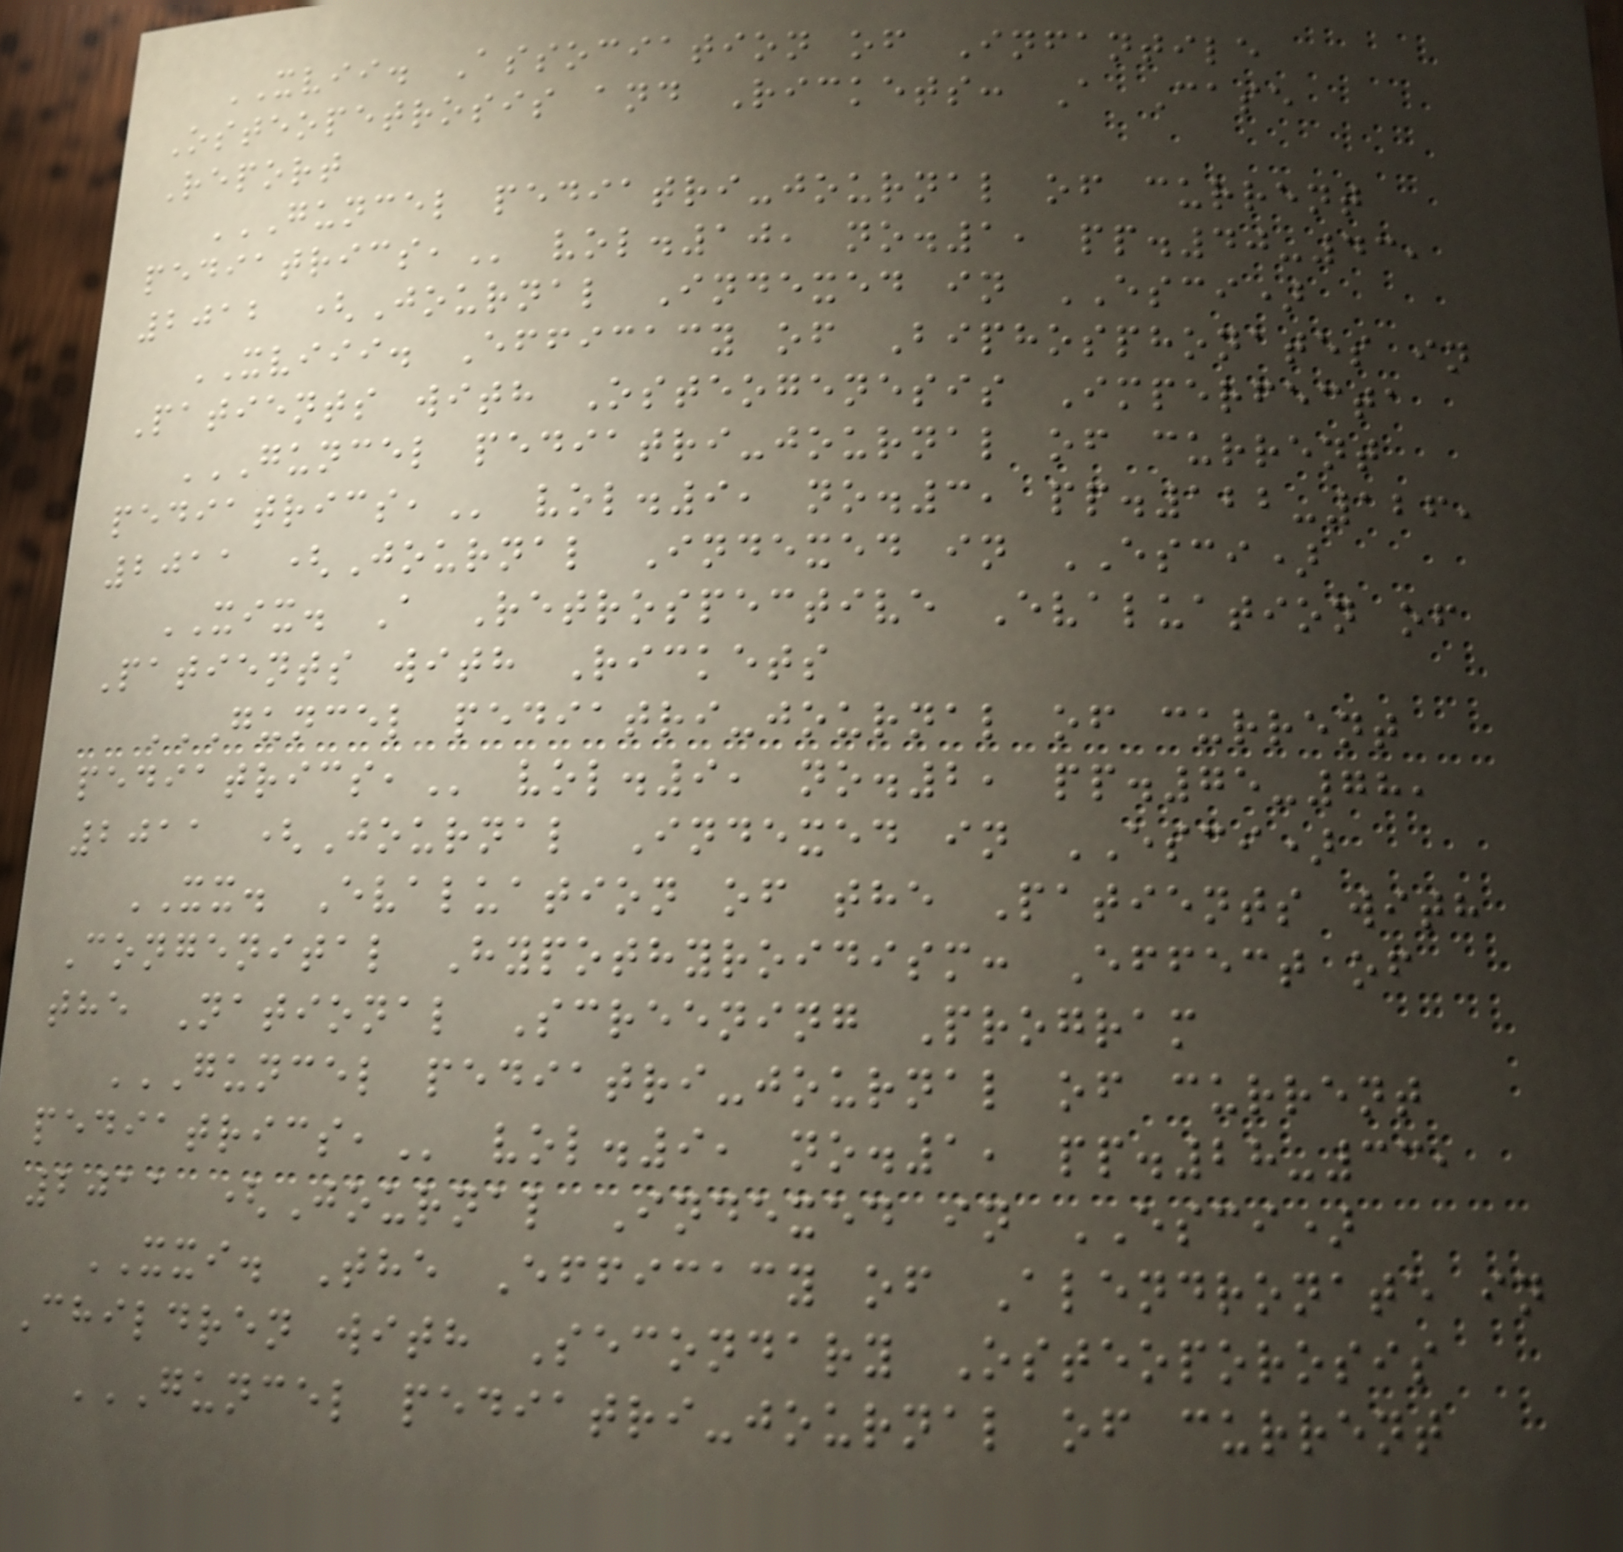XVII. Association of Infantile
Osteopetrosis and Rickets: A Case
Report
GUNCEL PEDIATRI-JOURNAL OF CURRENT
PEDIATRICS, vol.10, no.1, pp.40-43,
2012 (Journal Indexed in ESCI)
XVIII. Efficacy of Biphosphonates in
Patients with Osteogenesis Imperfecta
GUNCEL PEDIATRI-JOURNAL OF CURRENT
PEDIATRICS, vol.9, no.3, pp.122-126,
2011 (Journal Indexed in ESCI)
XIX. A Retrospective Evaluation of
Patients with Rickets
GUNCEL PEDIATRI-JOURNAL OF CURRENT
PEDIATRICS, vol.9, no.2, pp.75-78,
2011 (Journal Indexed in ESCI)
XX. Evaluation of the Patients with
Congenital Hypothyroidism: Effect of
the National Screening Program
GUNCEL PEDIATRI-JOURNAL OF CURRENT
PEDIATRICS, vol.9, no.1, pp.28-33,
2011 (Journal Indexed in ESCI)
XXI. The Efficacy of Alendronate in
Children with Secondary Osteoporosis
GUNCEL PEDIATRI-JOURNAL OF CURRENT
